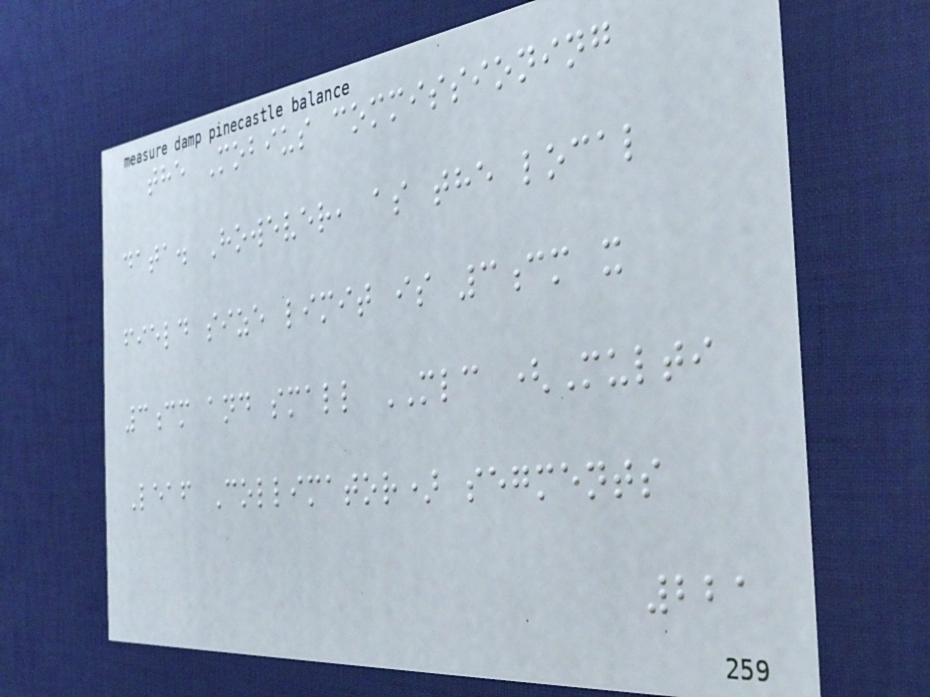the Mobius commissioning
data. However, as the local
field size limit is 3cm x
3cm and small MLC (Multi
Leaf Collimator) segments
221
